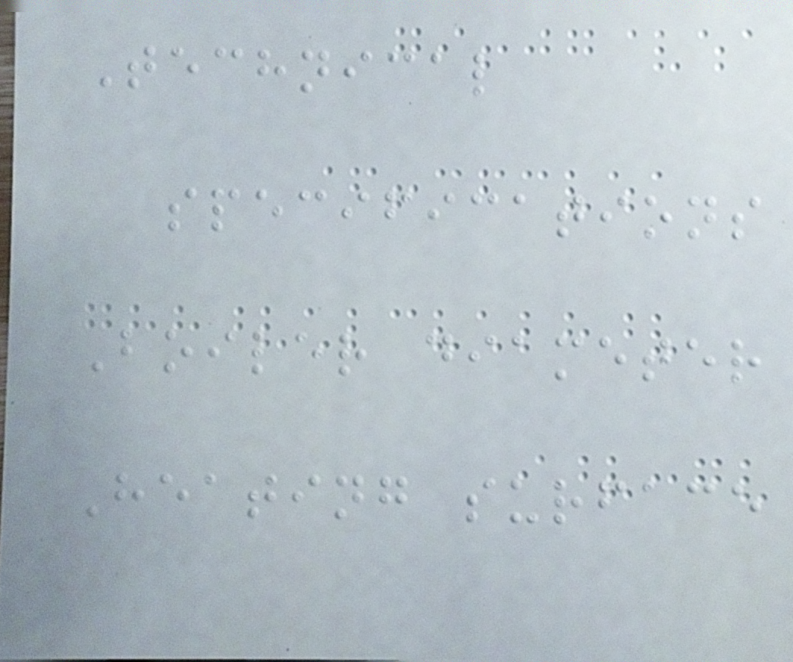Technical
specifications
Boiler diameter
Heating surface
